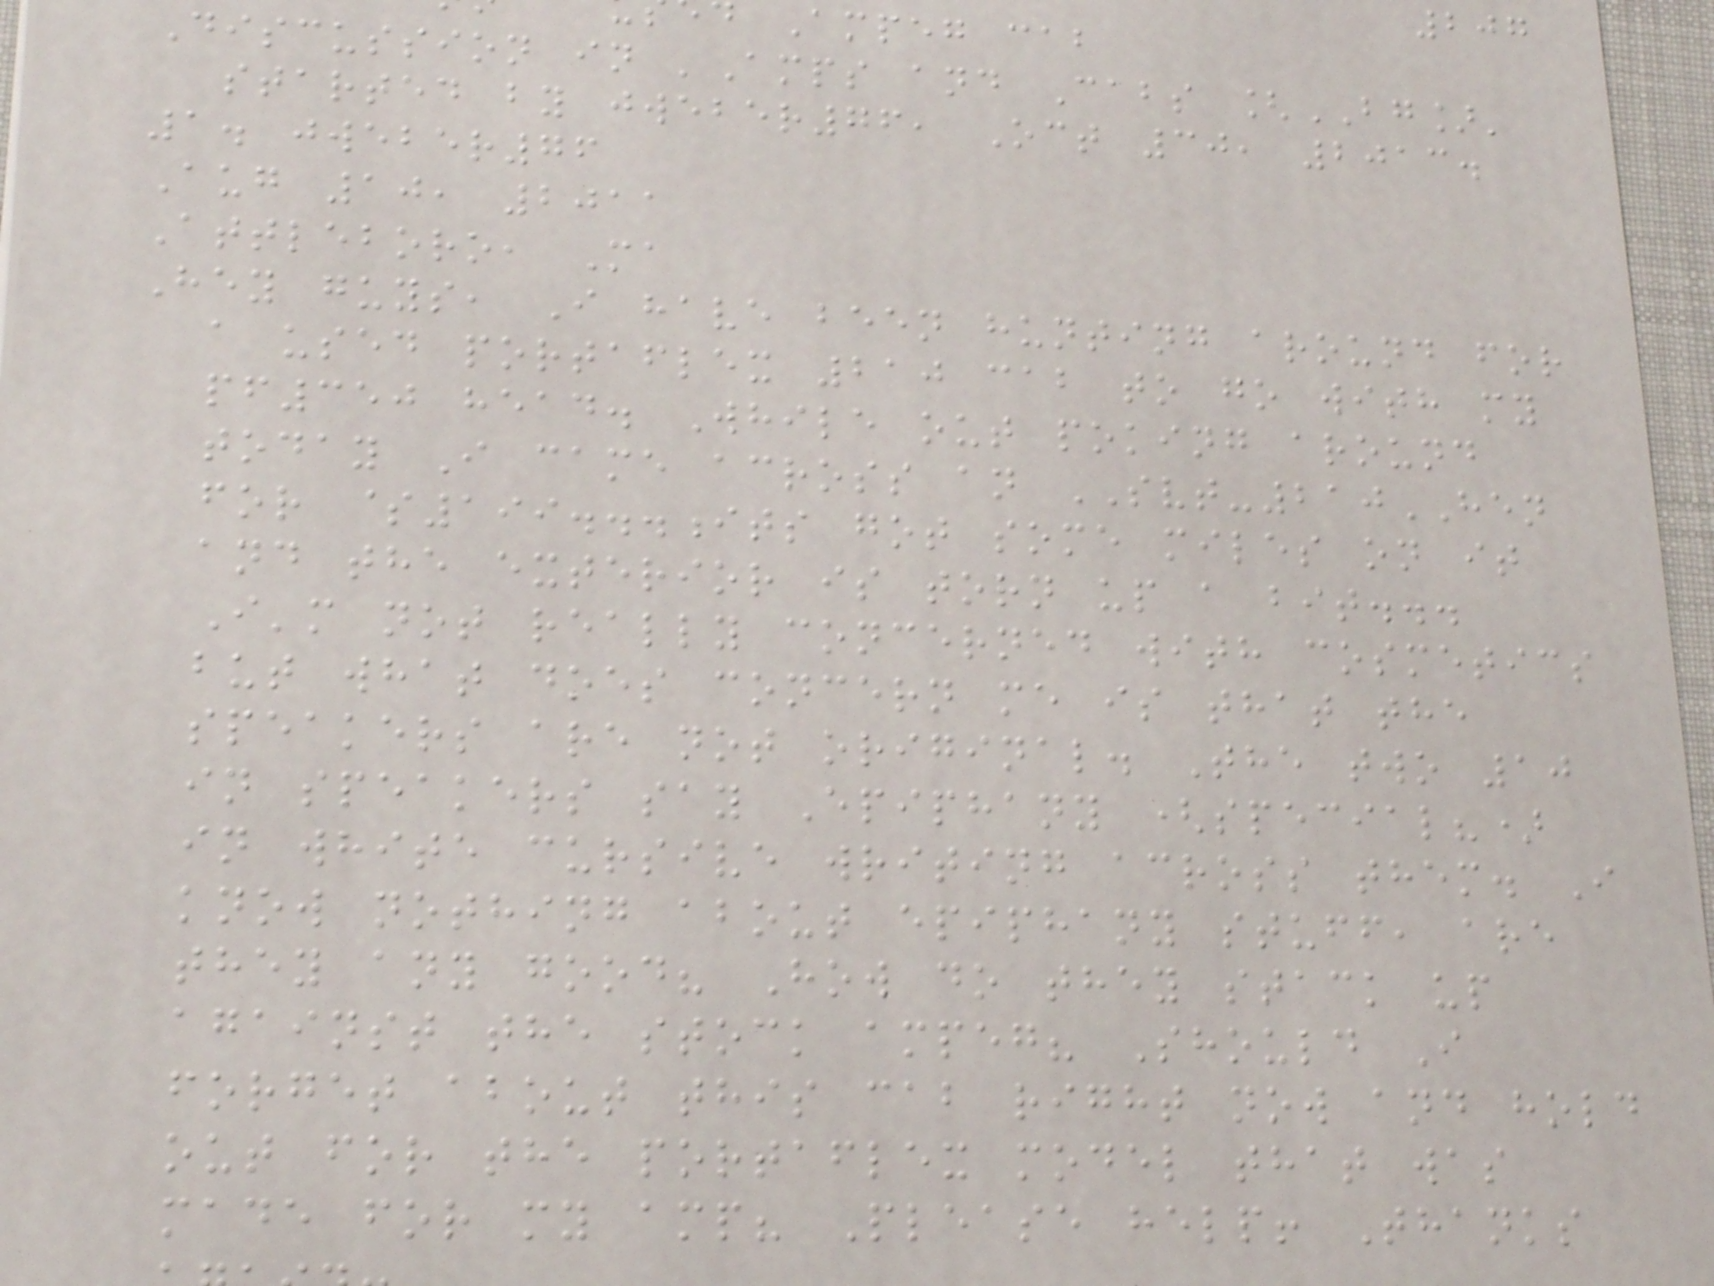207
Ampeg cab
Discussion in 'Amps and Cabs [BG]'
started by jweber76, Oct 30, 2013.
1. jweber76
Aug 10, 2011
Attleboro, Ma
Hey guys, I have been hunting around for
a used portaflex 210 cab to go with my
pf350 head. While out poking around
today I came across an SVT-210HEN
for $199...its got some miles on it
and the exterior is torn up a bit...
I'm not really concerned with cosmetics
but what does concern me is that the
speakers are not original. The two 10
in speakers say Epiphany (special?)
in white cursive writing across them. I
know nothing about epiphany stuff, are
they any good? How do they stack up
against the stock ampeg? Should I
forget about this cab right now and hold
out for the portaflex model that was
made for my amp? Please help! Thanks
